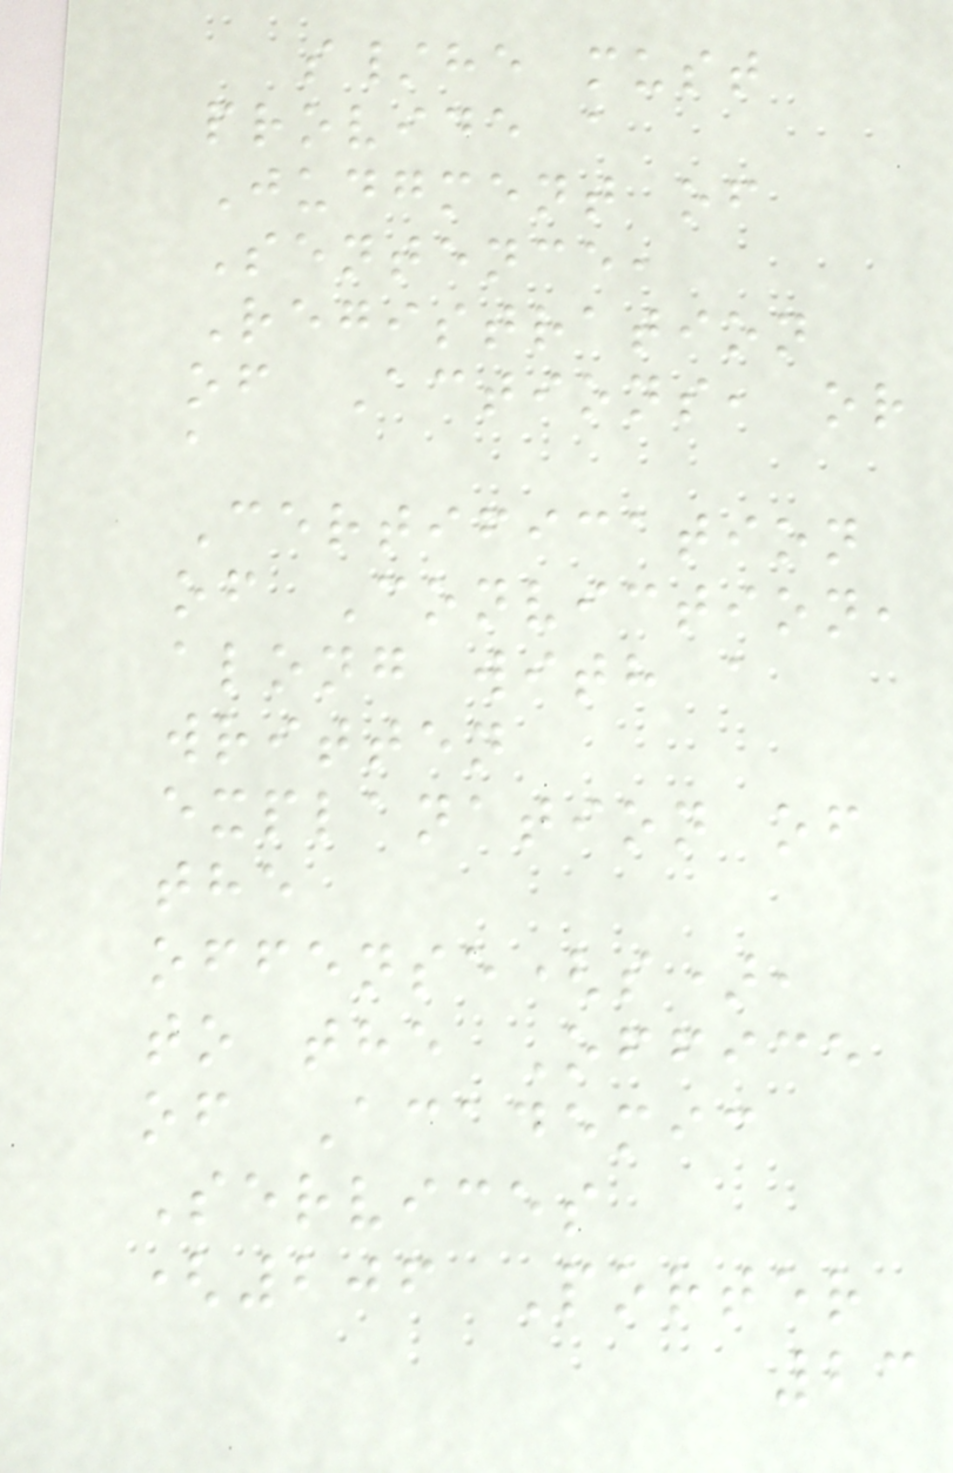s/he must
provide a
Judgment of
Sentence,
Registration
of Actions, or
a
Certification
of Conviction,
along with a
written
explanation of
the
offense(s),
to the Office
of Academic
Services
(206 Porter
23
